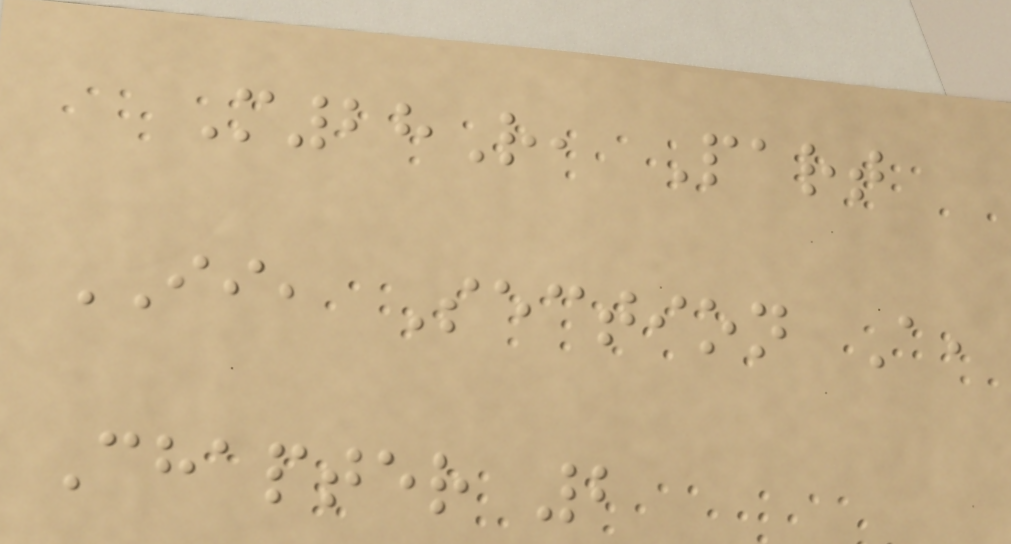M28R, Part
II, Section A,
Chapter 2
